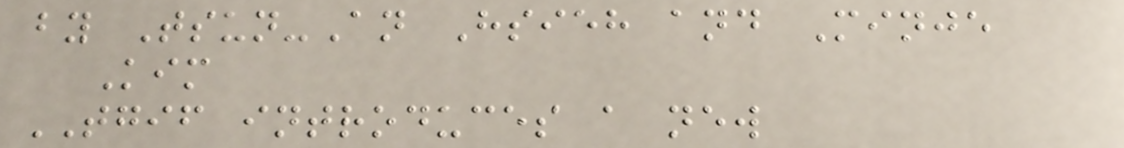by Tsun-An Hsieh and Minje
Kim
TGIF introduces a new
